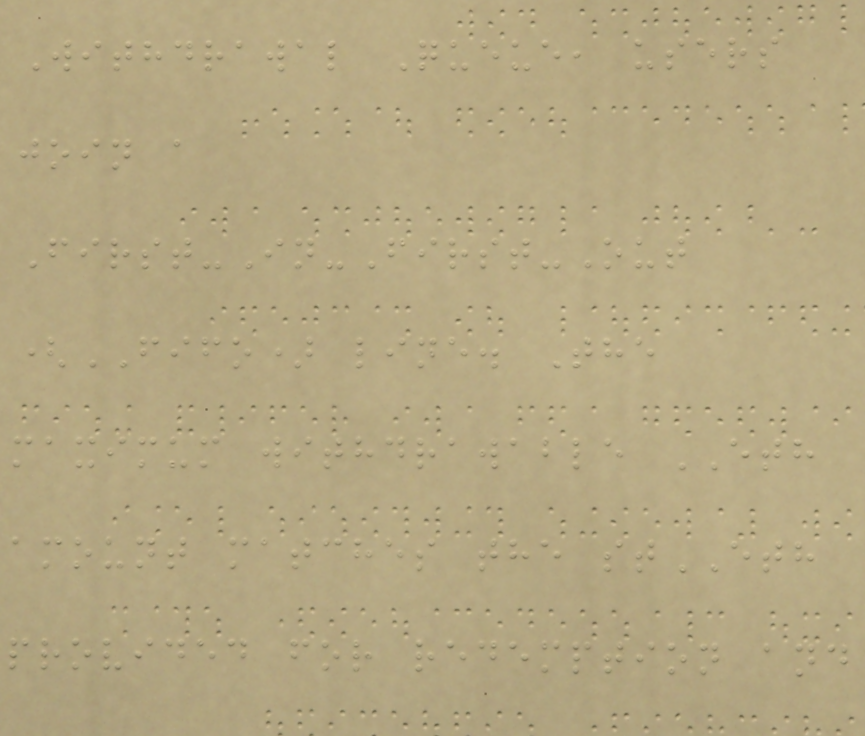Withdrawal Queue, users
join a
First-In-First-Out
(FIFO) line. The
maximum withdrawable ETH
amount matches the stETH
provided for redemption and
